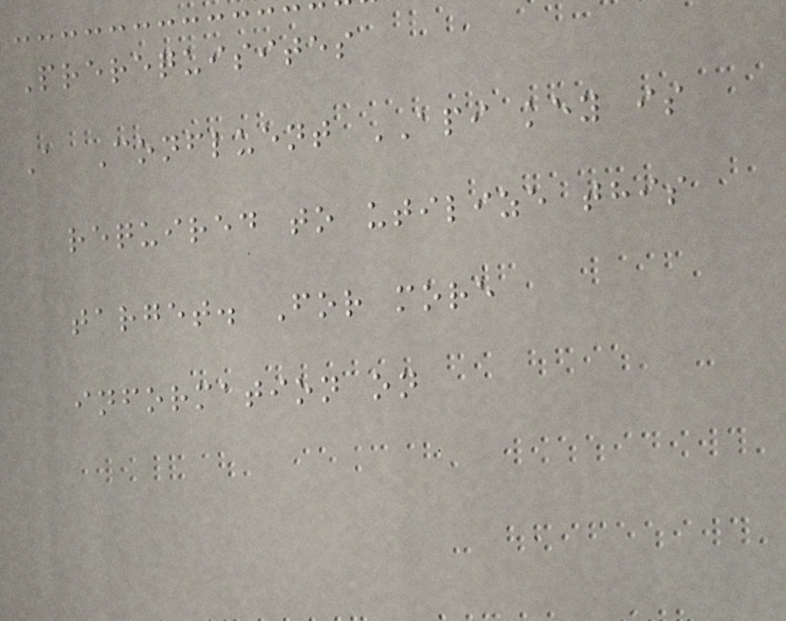Prerequisites
A Confluent API key is
required to utilize this
target. For more
information on
